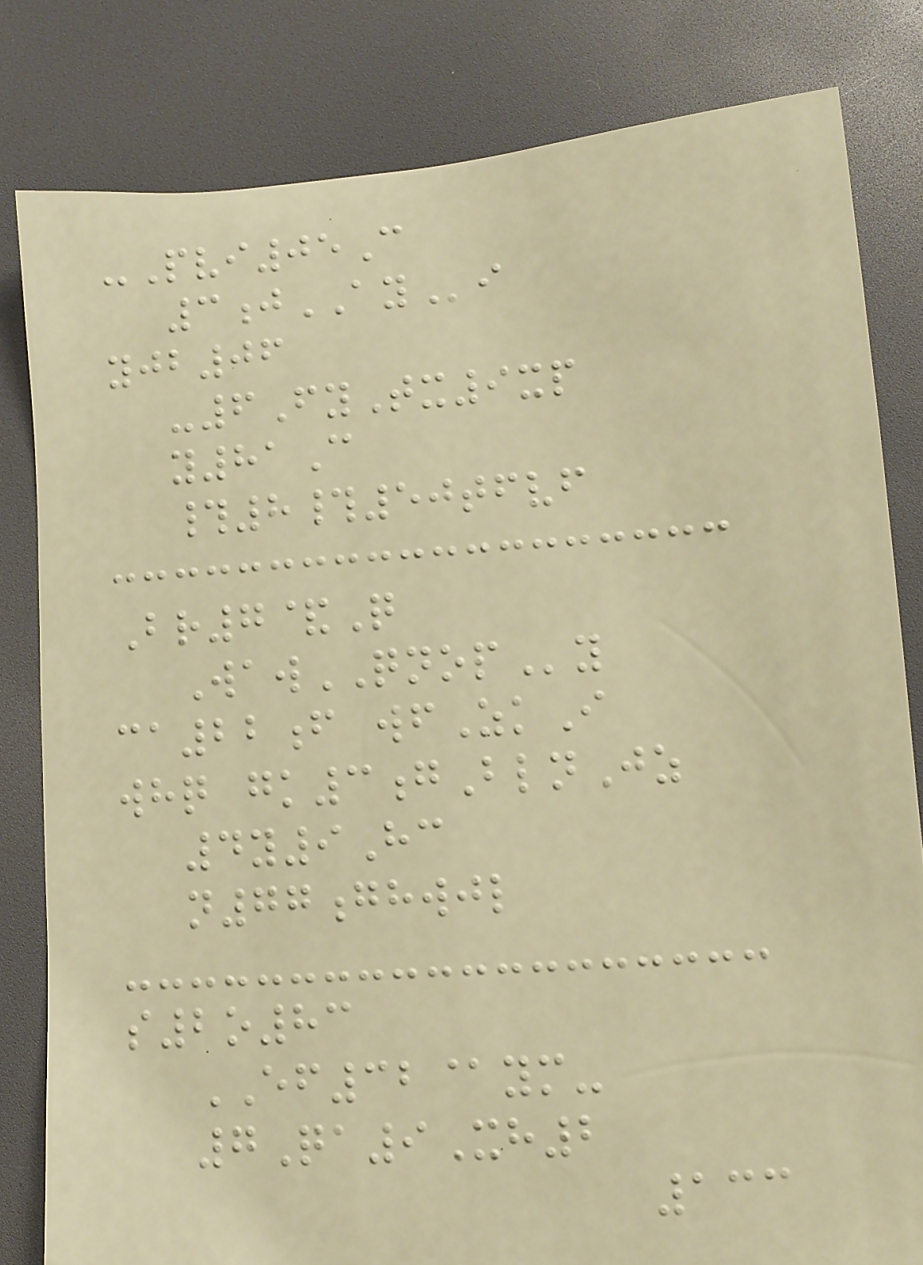-Pvi05C
3jAYi
yjb06
-6FyTx9xp
y81C
#8#50tfvf
Br7&Q
WawQNOPy
ca22f wfZkI
whq gk3gBlnJz
4y9Hc
n77ghwjl
s2o83
EF32@ym-
7Qa9Xh2
133
